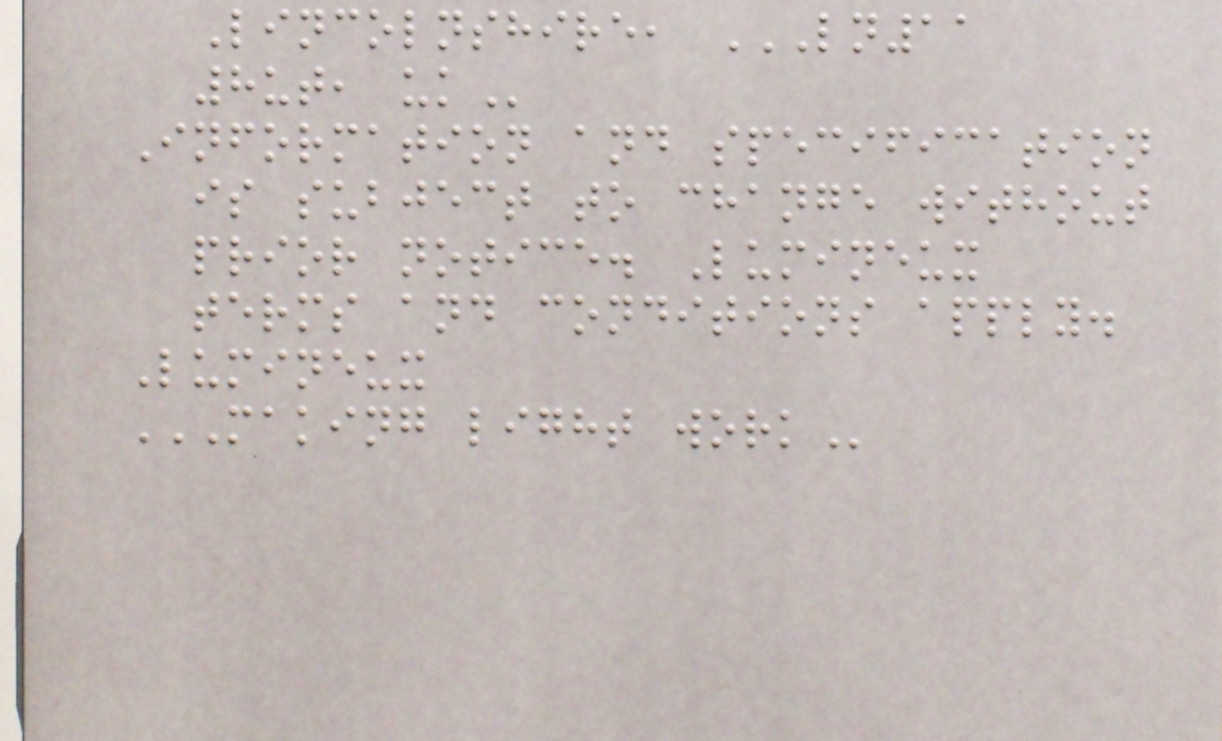Lincolnshire, LN11
8UT, UK
Information and specification
is subject to change without
prior notice. Lumineux
terms and conditions apply.
Lumineux
MAKING LIGHT WORK
